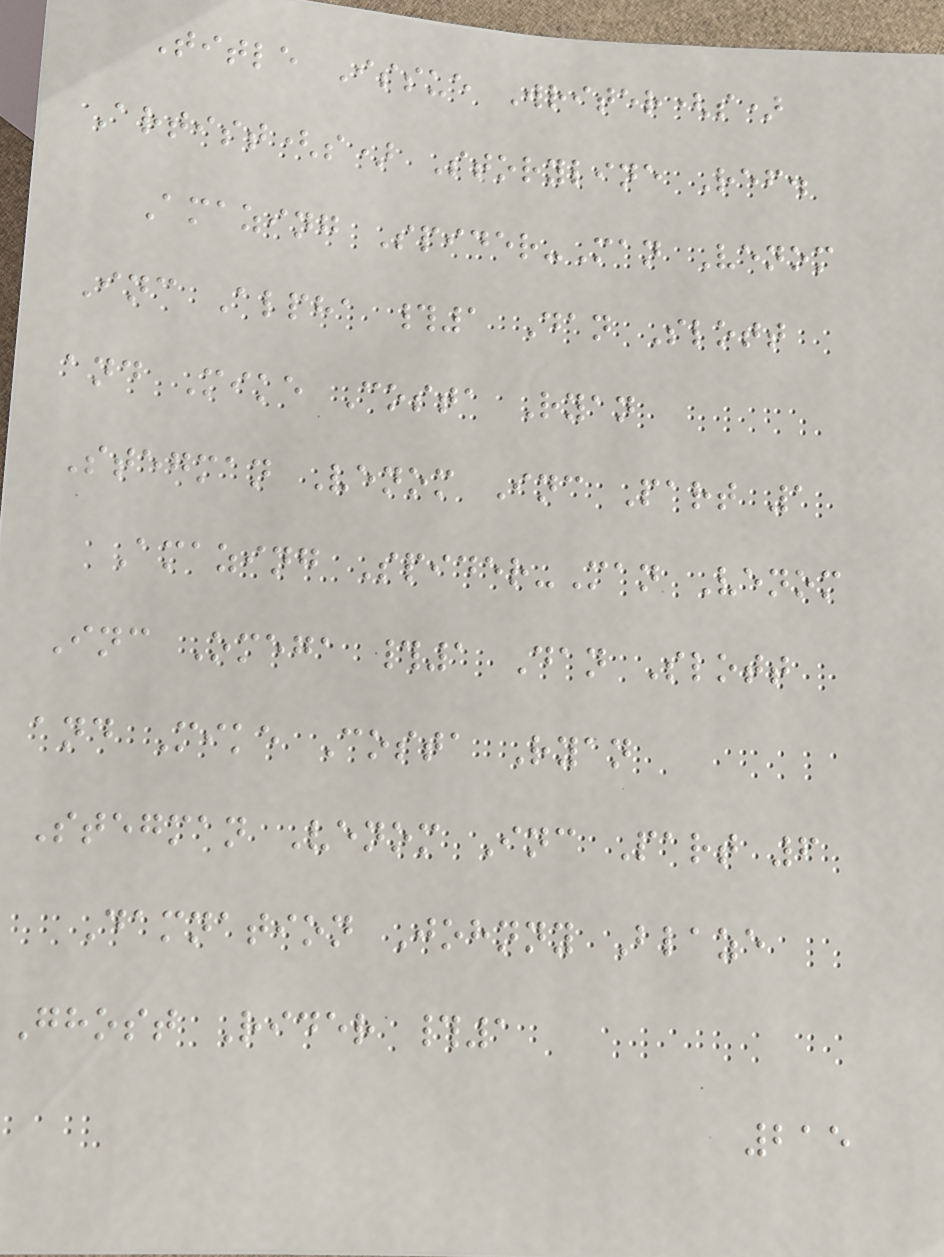Title Issue Writer(s)
Artist(s) Storyline Ref.
Amazing Spider-Man Venom
Inc Alpha #1 Dan Slott
and Mike Costa Ryan
Stegman Venom Inc Part 1
Amazing Spider-Man Venom
Inc Omega #1 Dan Slott
and Mike Costa Ryan
Stegman Venom Inc Part 6
Damnation Johnny Blaze
Ghost Rider #1
215
